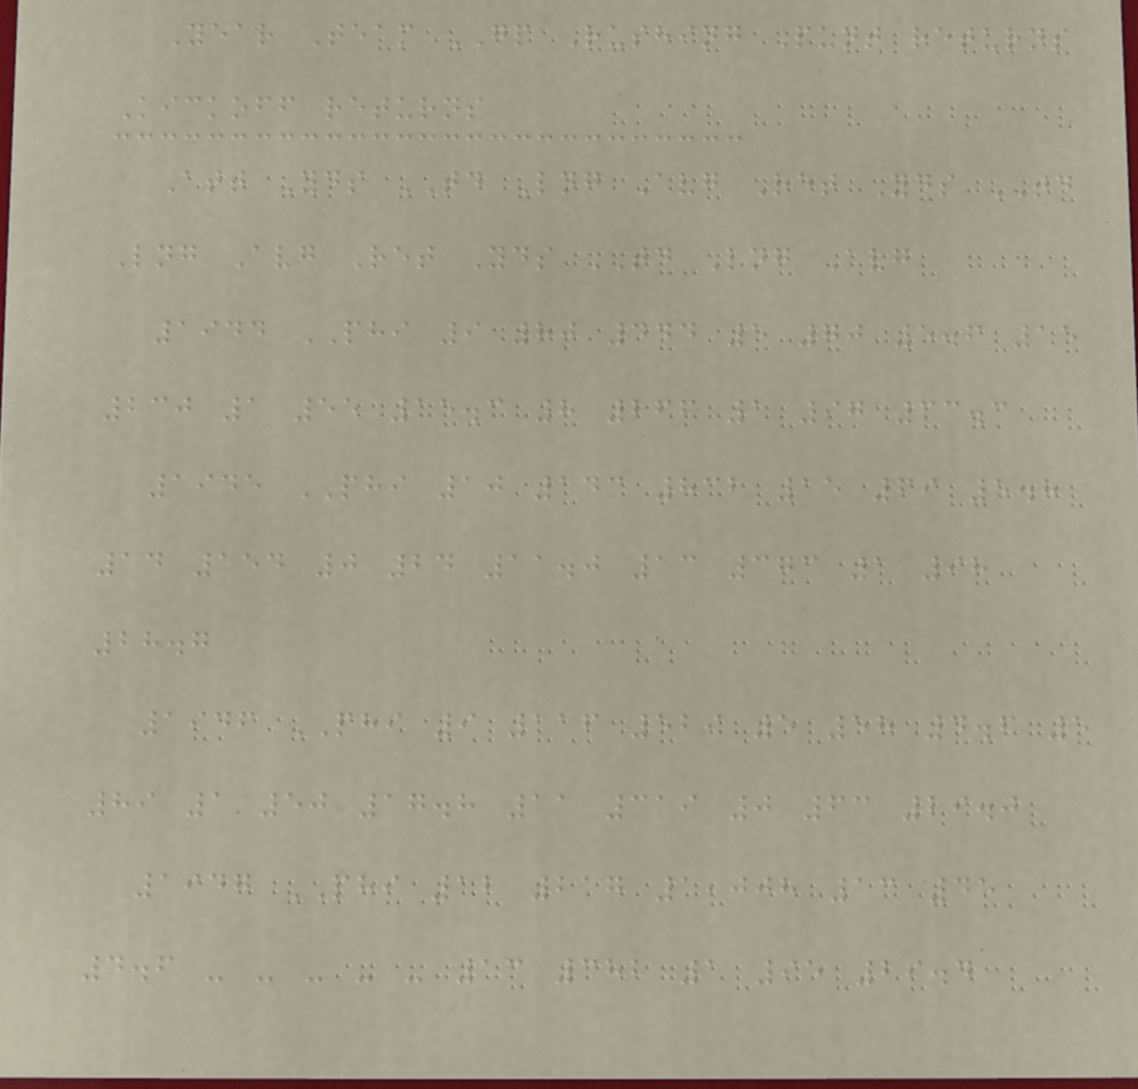Year Team GP Rushing Punt returns
Kickoff returns
Att Yds TD Lng Avg Ret Yds TD
Lng Avg Ret Yds TD Lng Avg
1944 PHI 9 80 444 5 70 5.6 15
230 1 55 15.3 8 266 1 97 33.3
1945 PHI 10 143 832 15 69 5.8
14 154 0 24 11.0 13 373 1 98
28.7
1946 PHI 9 116 529 5 58 4.6 5
89 1 50 17.8 11 319 0 63 29.0
1947 PHI 12 217 1,008 13 45
4.6 - - - - - 13 382 1 95 29.4
